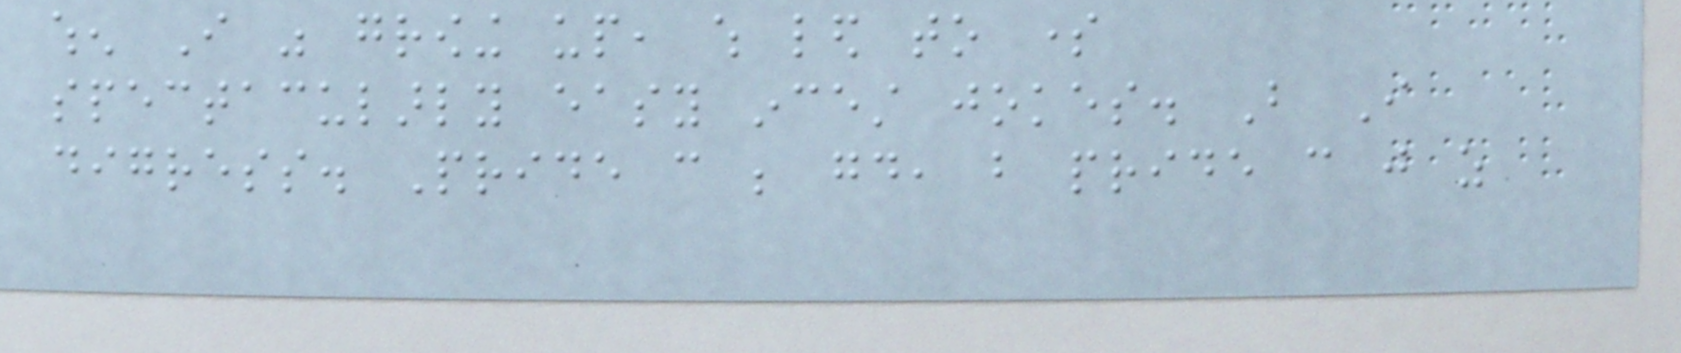when I was growing up, which led to some
spectacularly easy incest jokes. But I
digress. Pride can be good, but pride can just as
